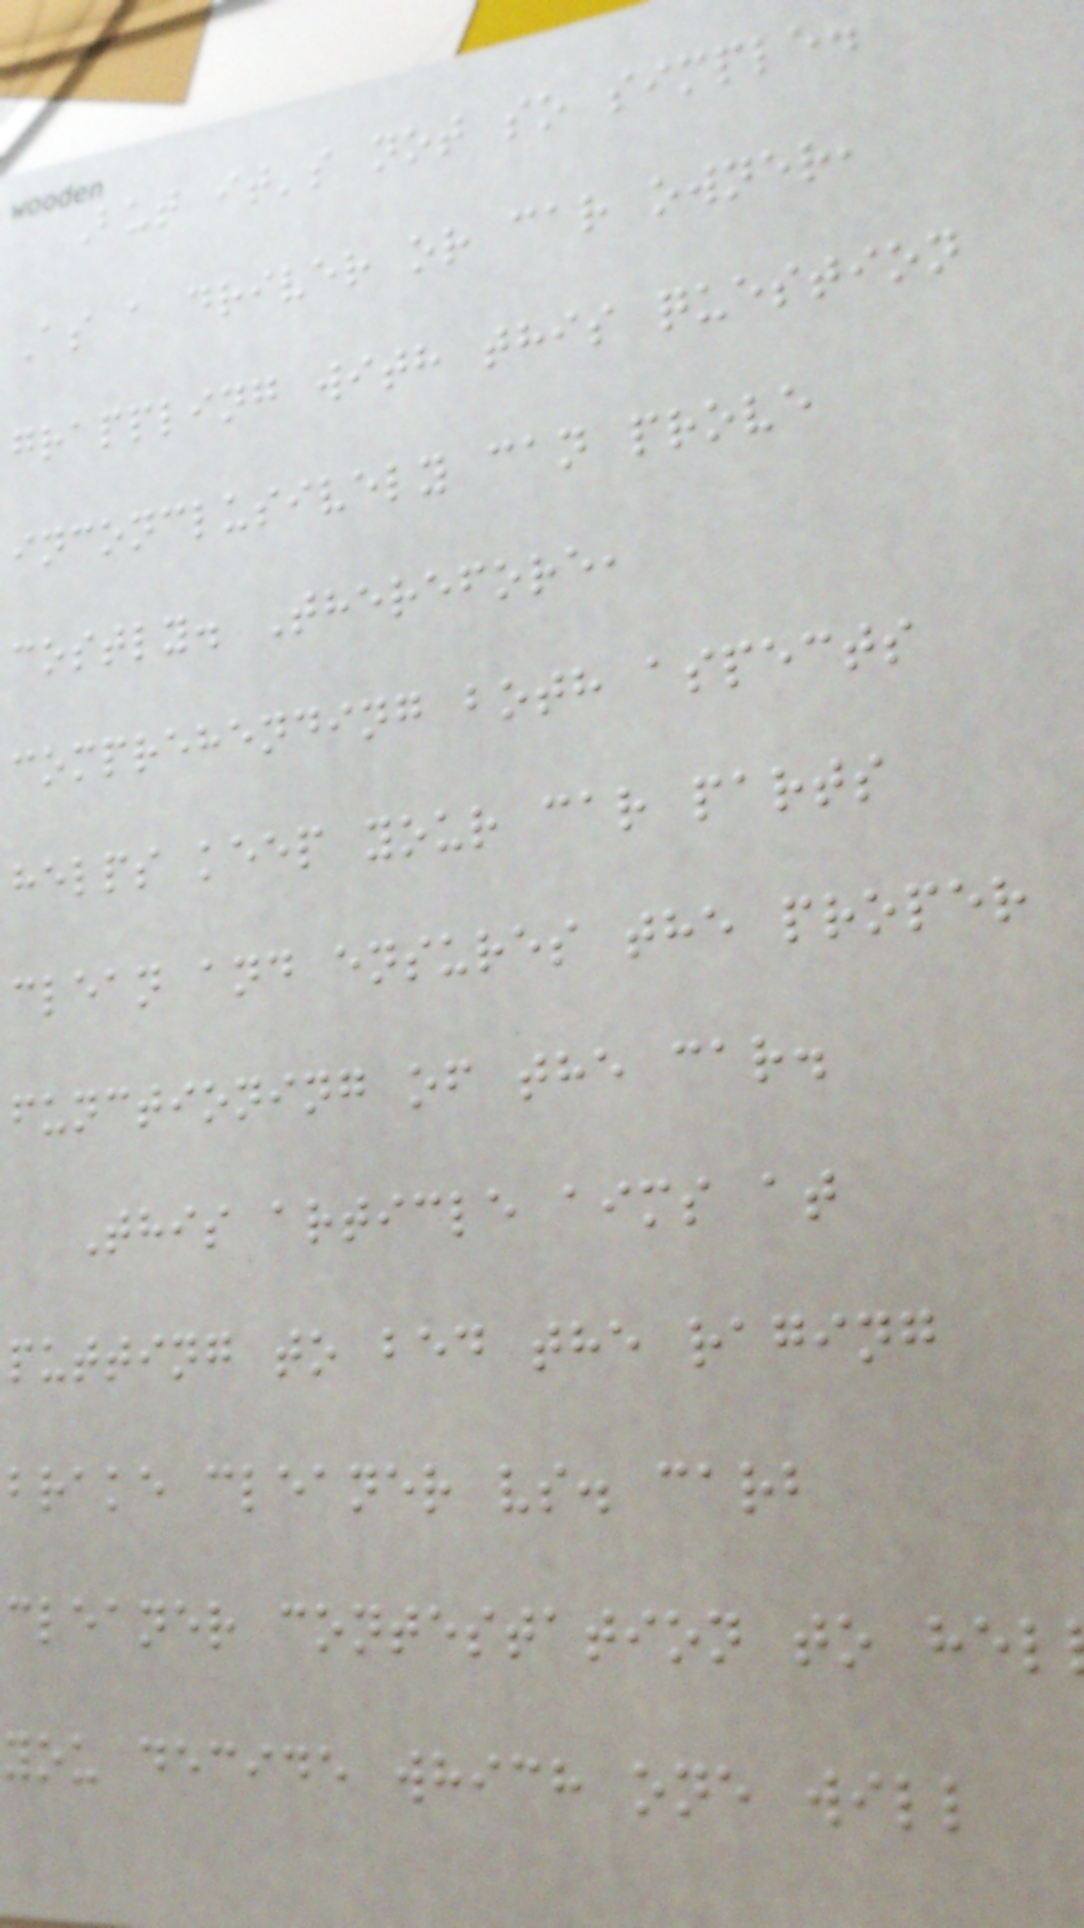But it's not so simple.
As a driver or car owner,
grappling with this question
inconclusively can prove
costly. Therefore,
comprehending both aspects
helps keep your car parts
clean and ensures the proper
functioning of the car.
This article aims at
putting to bed the raging
brake cleaner vs. carb
cleaner contestation to hel
you decide which one will
